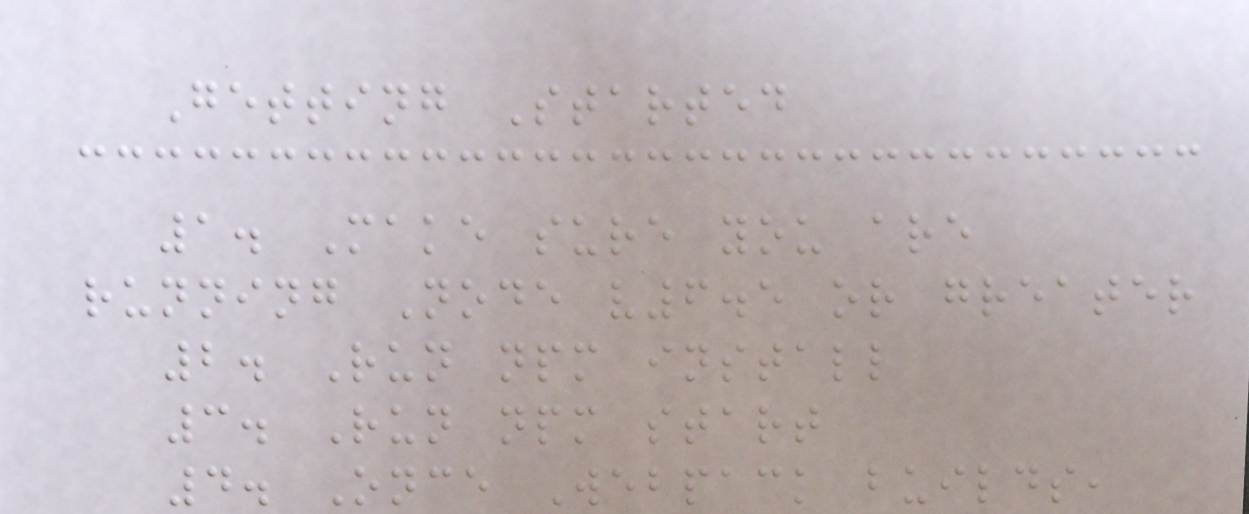Getting Started
1. Make sure you are
running Node v6.5 or greater
2. Run npm install
3. Run npm start
4. Once Webpack builds,
